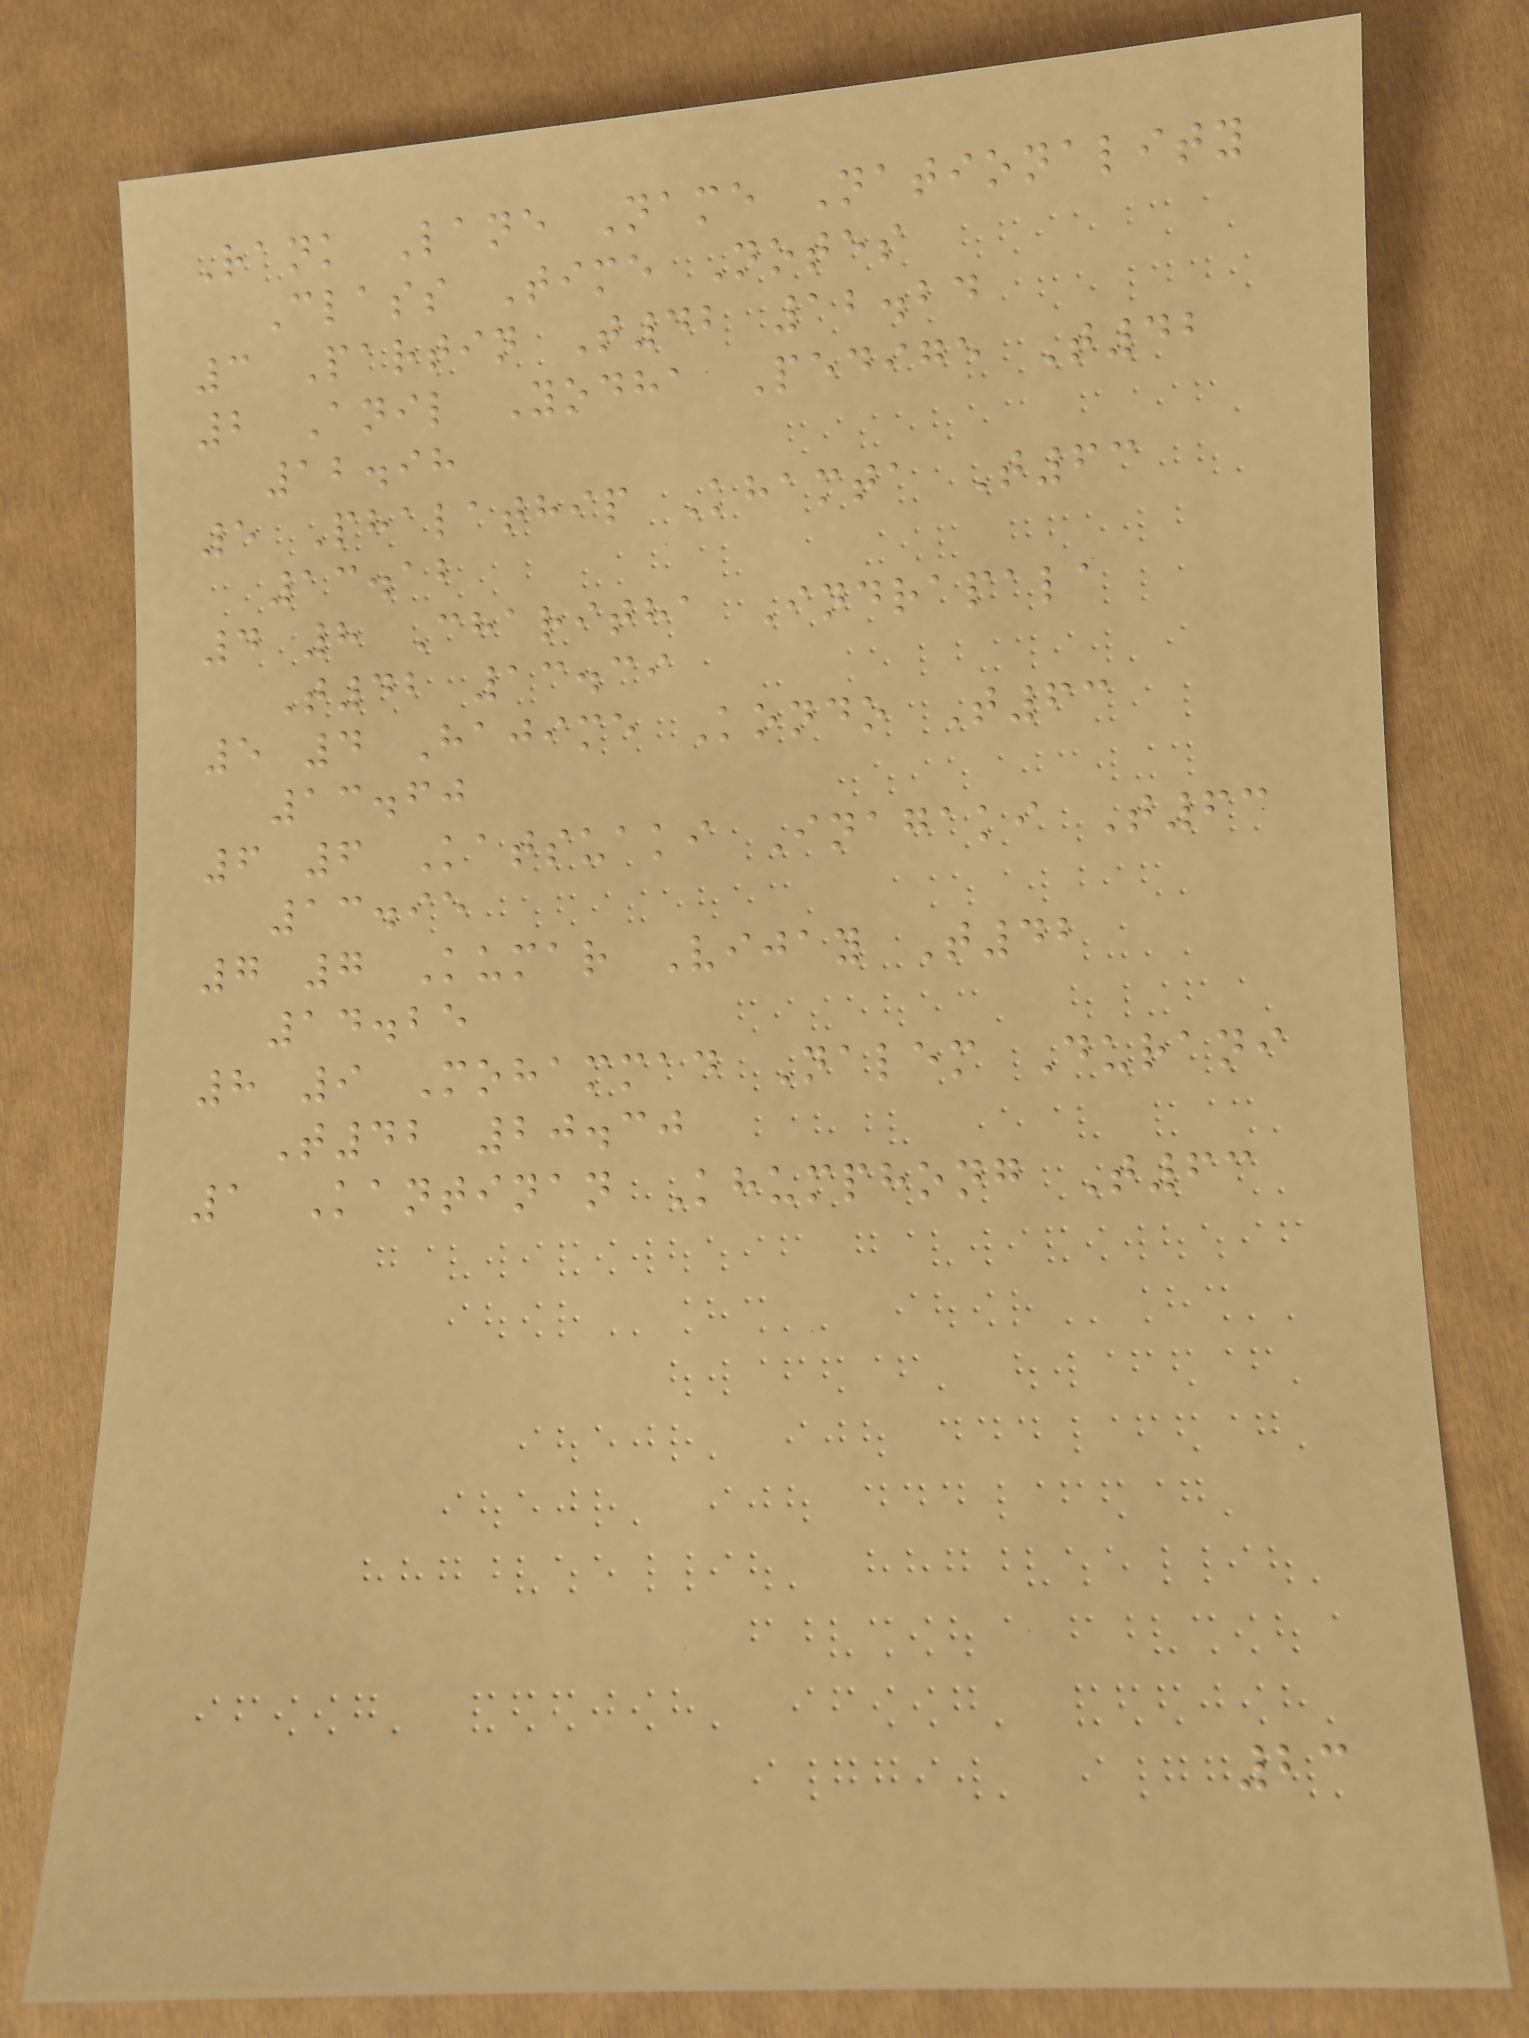Rank Lane Name Nationality
Class Time Notes
3 Partin T42 12.24
2 Anil Yodha Pedige T42
12.98
5 Phalathip Khamta T63
13.12
4 8 Charitha Indrapala
T42 13.39
5 4 Hajime Kondo T63
13.60
6 6 Katsuaki Inagaki T63
13.95
7 7 Kumar Vijay T42
14.25
8 9 Mohammad Nalem Durani
T42 20.30
1 Kantinan Khumphong T63
23
